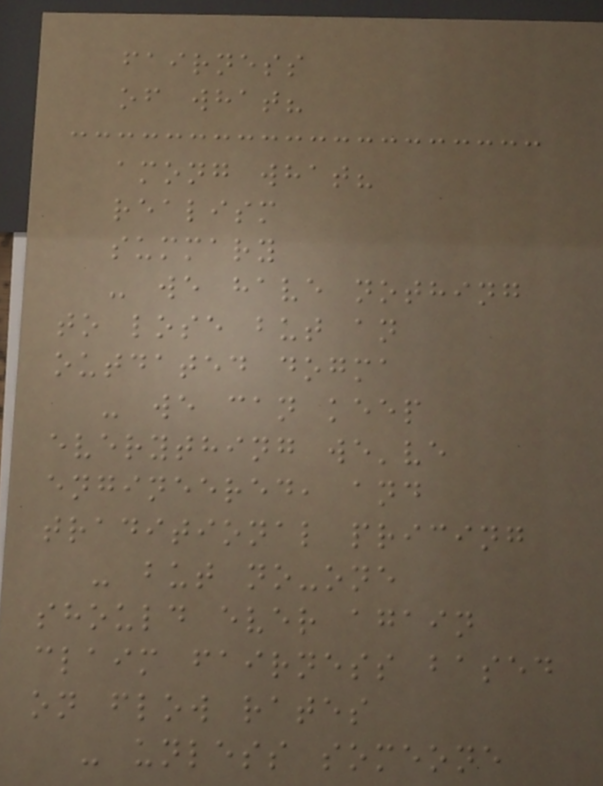fairness
of what?
among what?
realism
summary
- we have nothing
to lose but an
outdated dogma
- we can keep
everything we've
engineered, and
traditional pricing
- but no-one
should ever again
claim fairness based
on flow rates
- unless someone
